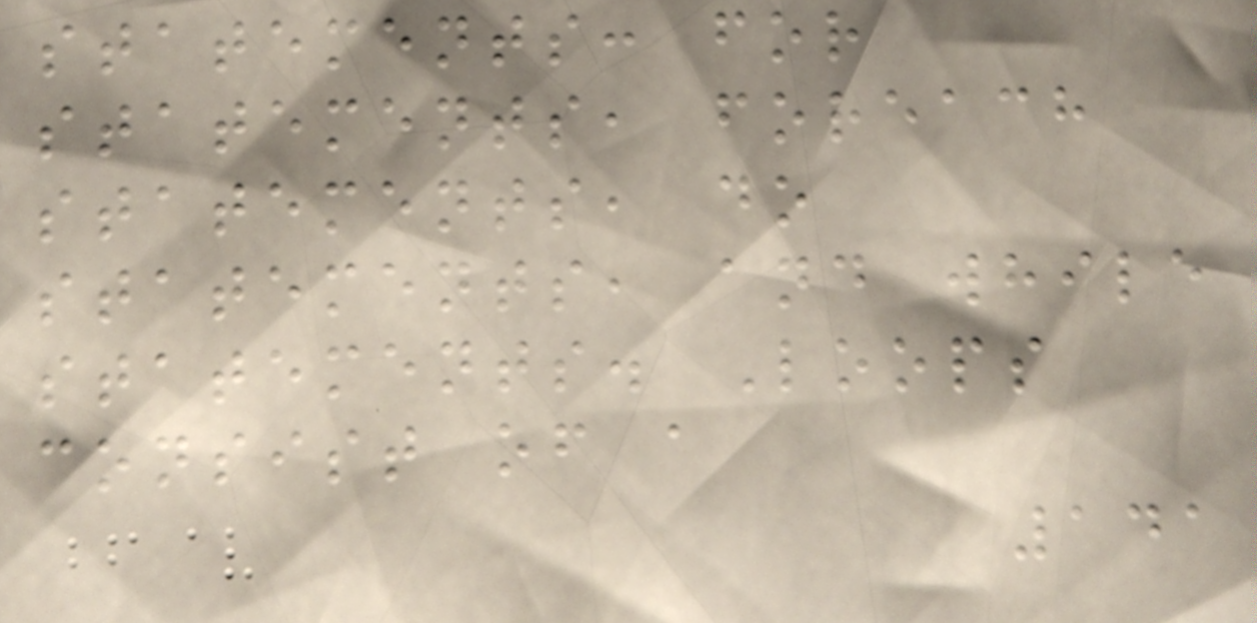statements: for
statements, foreach
statements, do
statements, and while
statements. Loops
consist of a
141
